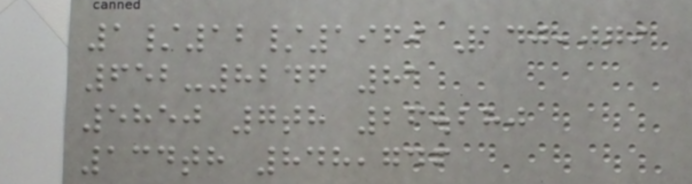1/12/1969 140,079
652-8246 81
5850 7th 26.280
134th 848,746
